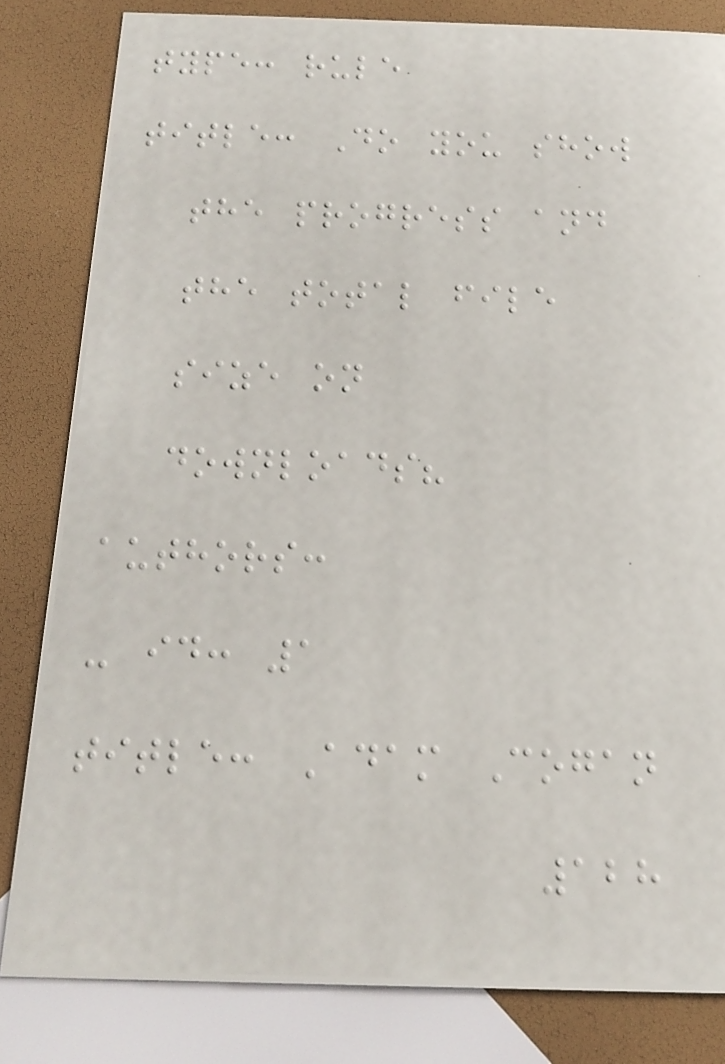type: rule
title: Do you show
the progress and
the total file
size on
downloads?
authors:
- id: 1
title: Adam Cogan
128
